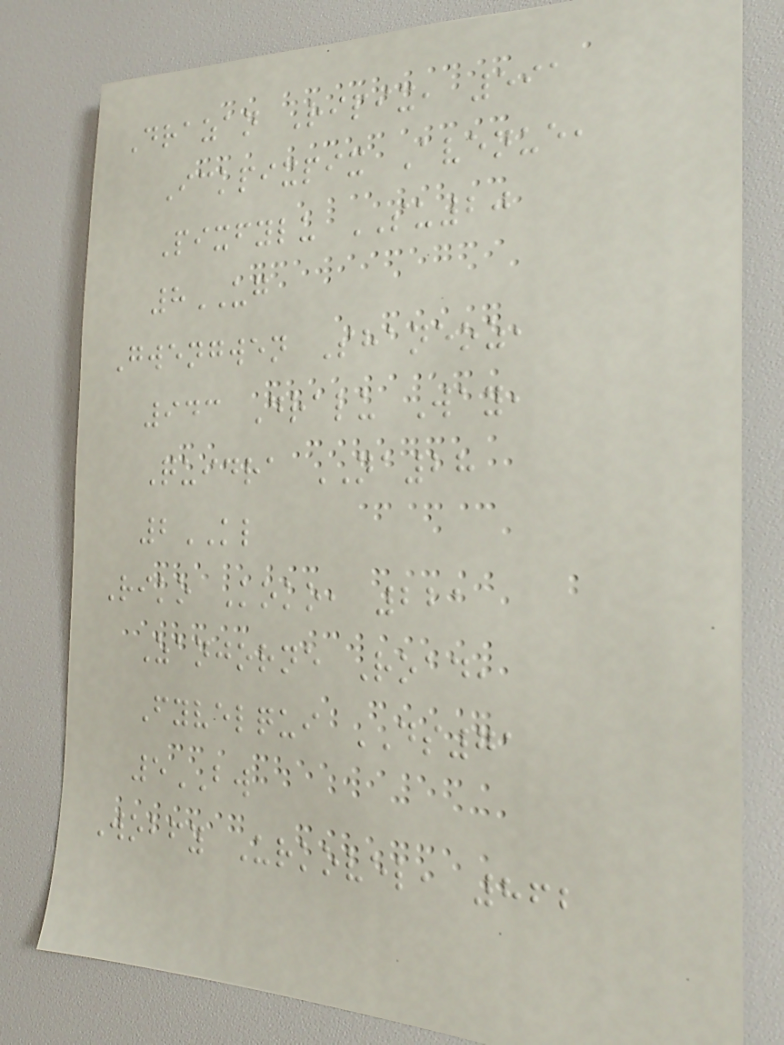Drazan Ripix, 591
Ickpixpix Avenue,
Pixfylu SU20
8UG
Gwengwen Shaneoz,
943 Dralu Way,
Quidra NA28
2KL
Riko Koko, 221
Zanjorne Road,
Fyvelqui DS71
5BW
Wobfy Urkovel, 862
